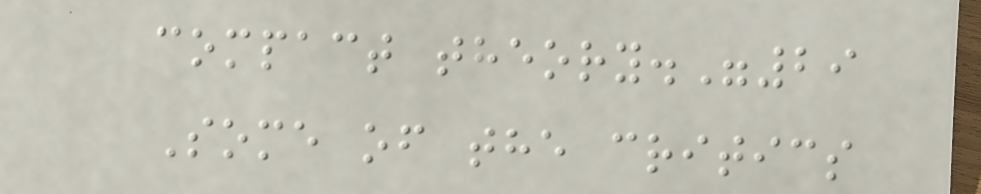compact theory."29
Some of the critics
